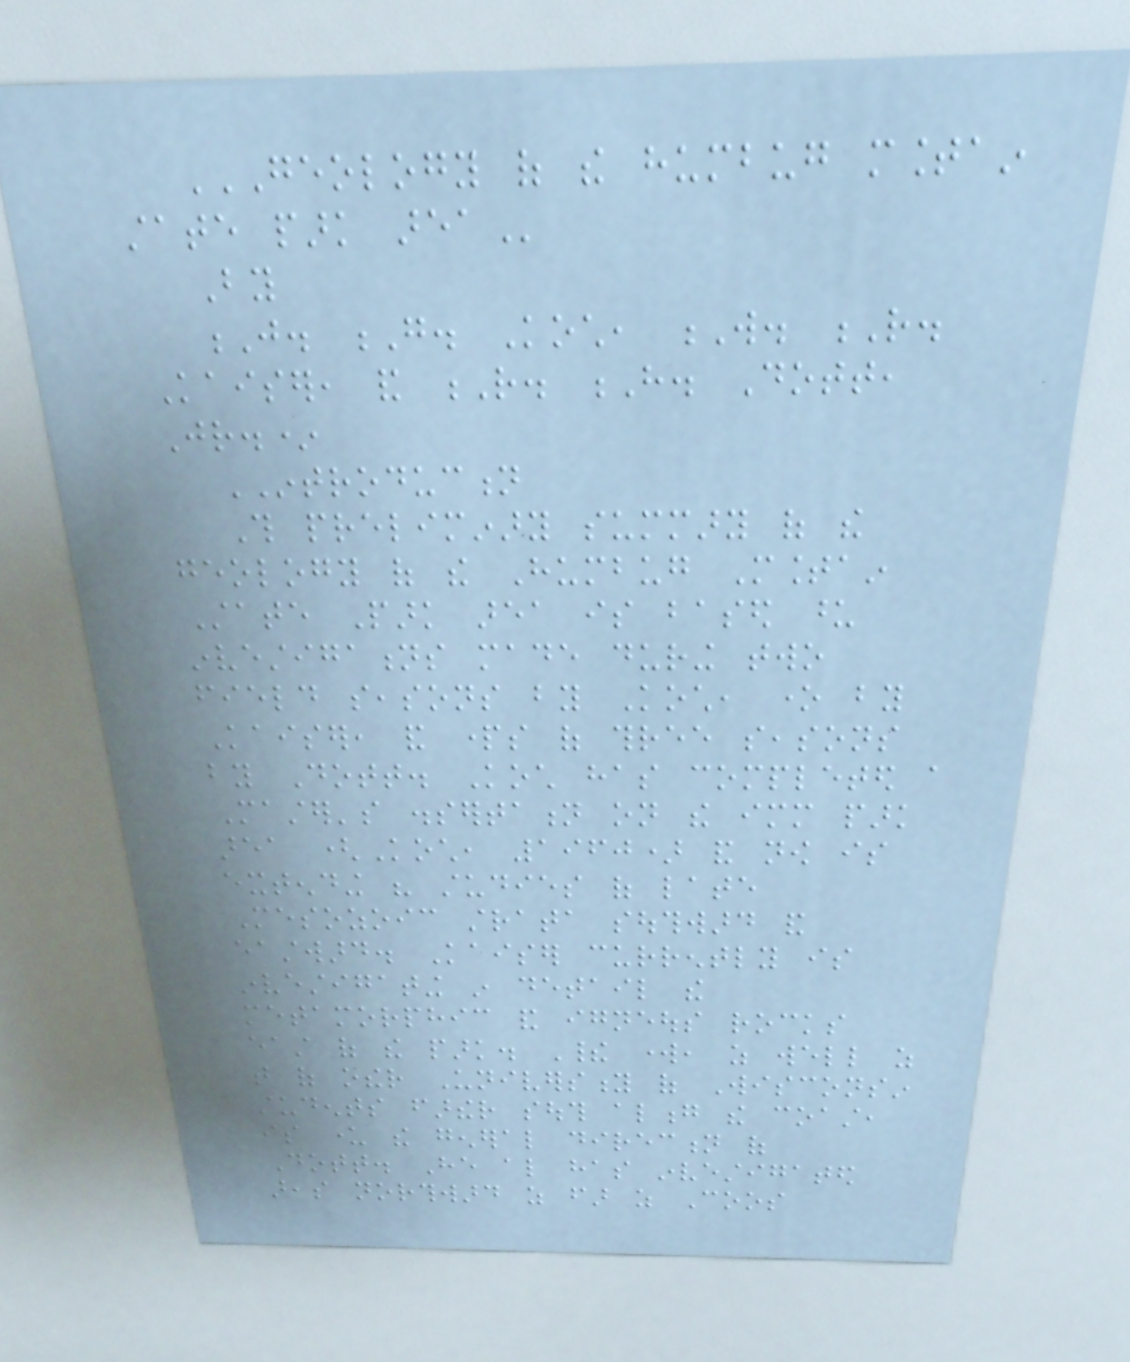GEOLOGY OF THE HUMBUG MOUNTAIN
STATE PARK AREA
By
J. G. Koch, W. R.
Kaiser, and R. H. Dott,
Jr.*
INTRODUCTION
This preliminary summary of the
geology of the Humbug Mountain
State Park area is based upon
investigations made during two
field seasons by Koch, one by
Kaiser, and parts of three seasons
by Dott. Koch has completed a
Master's dissertation on the immediate park
area (Koch, 1960) and now is
extending his studies of late
Mesozoic strata southward and
eastward. Kaiser currently is
investigating in detail the
metamorphic and igneous rocks
east of the park. Their work, as well as
that of other University of Wisconsin
students farther south along the coast,
is under the general direction of
Dott. He also has investigated
areas northward as far as Coos
